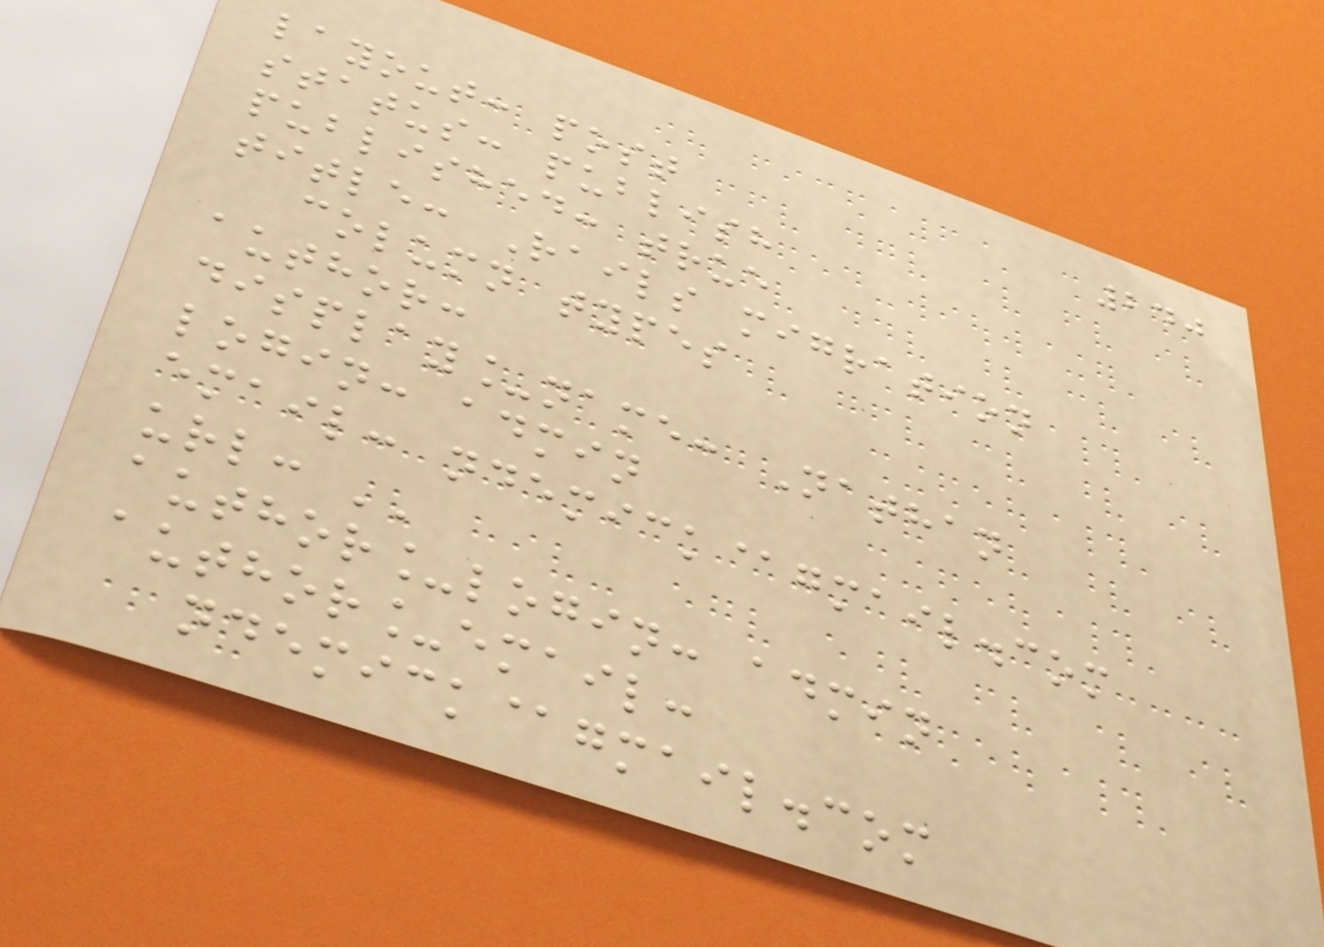240
layout: post
status: publish
published: true
title: Rails migration
column types
author:
display_name: Nathan
login: admin
email: ndemick@gmail.com
url: ''
author_login: admin
author_email:
ndemick@gmail.com
